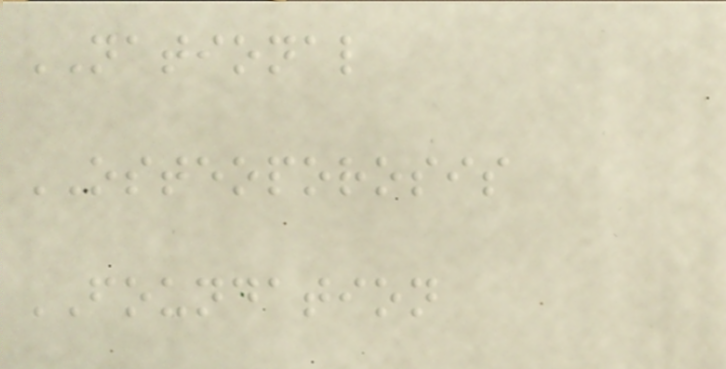NATIONAL
OSTEOPOROSIS
FOUNDATION
